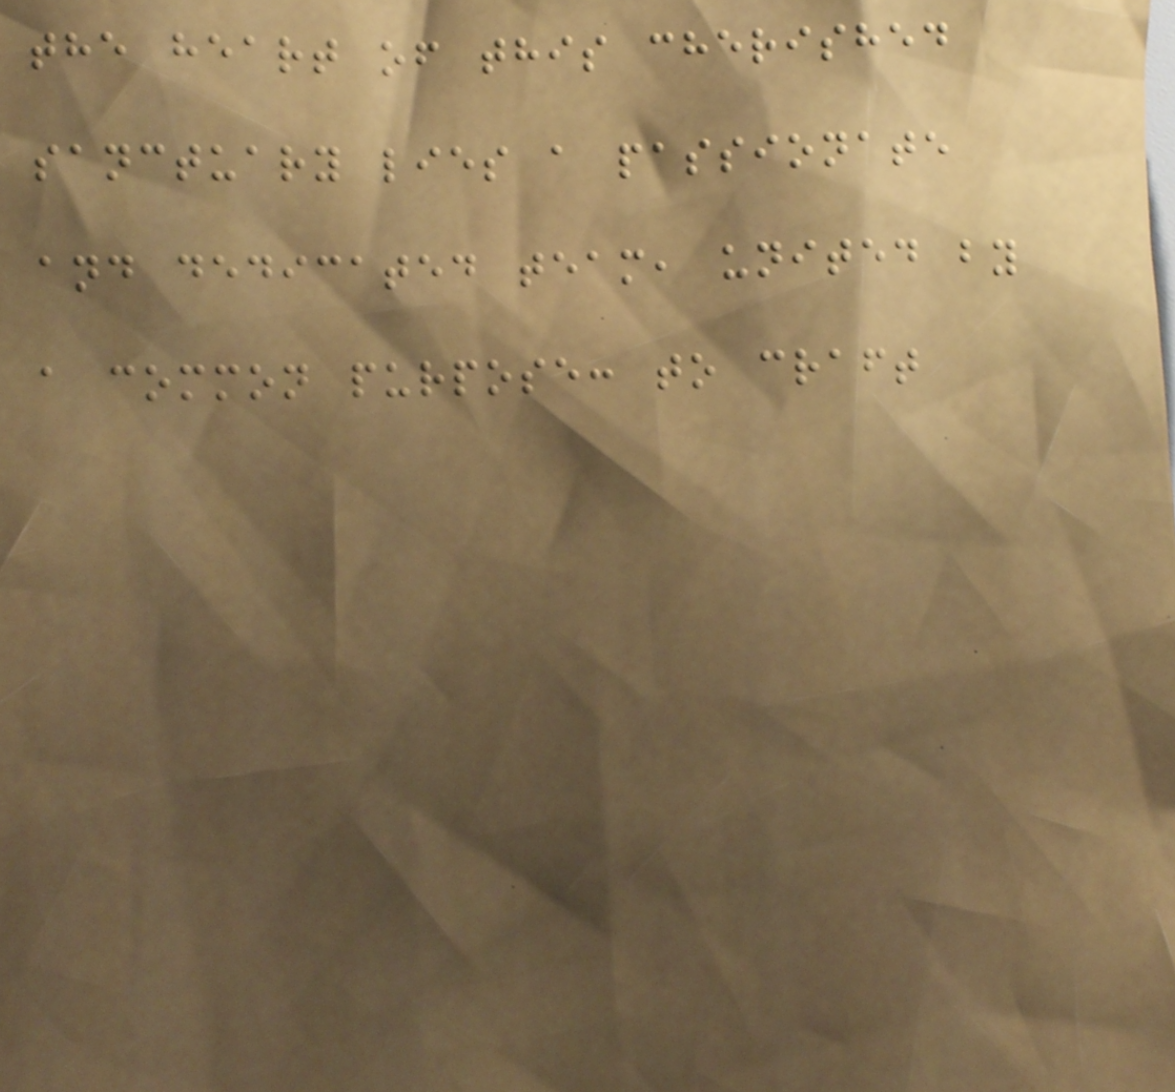the heart of this cherished
sanctuary lies a passionate
and dedicated team, united by
a common purpose: to craft
